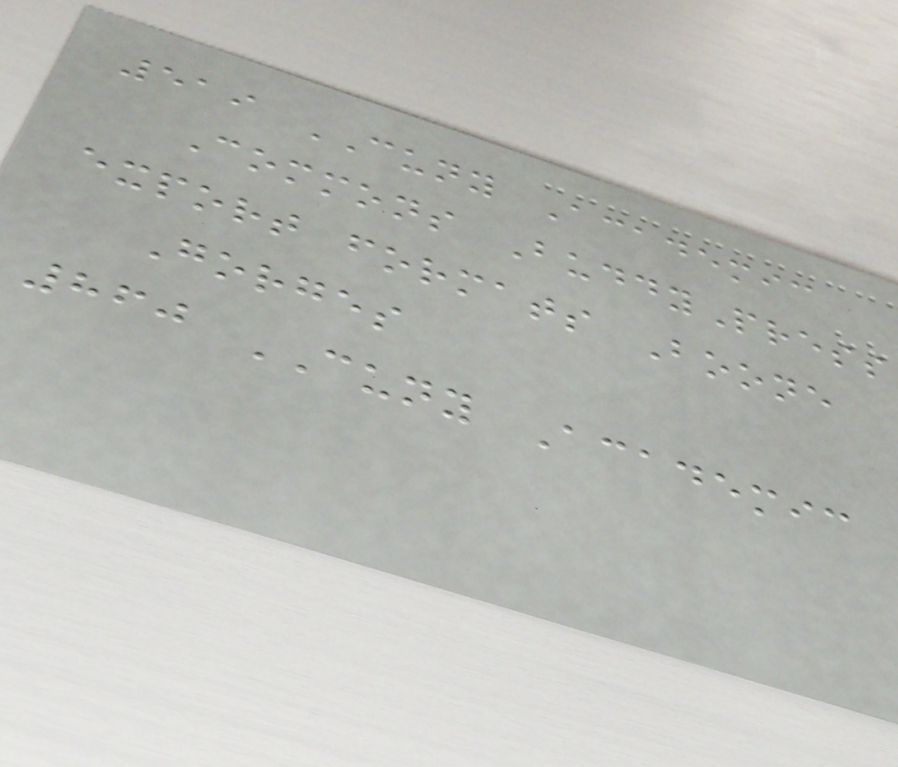519 CUNY Academic
Commons BuddyPress
export formats Boone
Gorges
860 CUNY Academic
